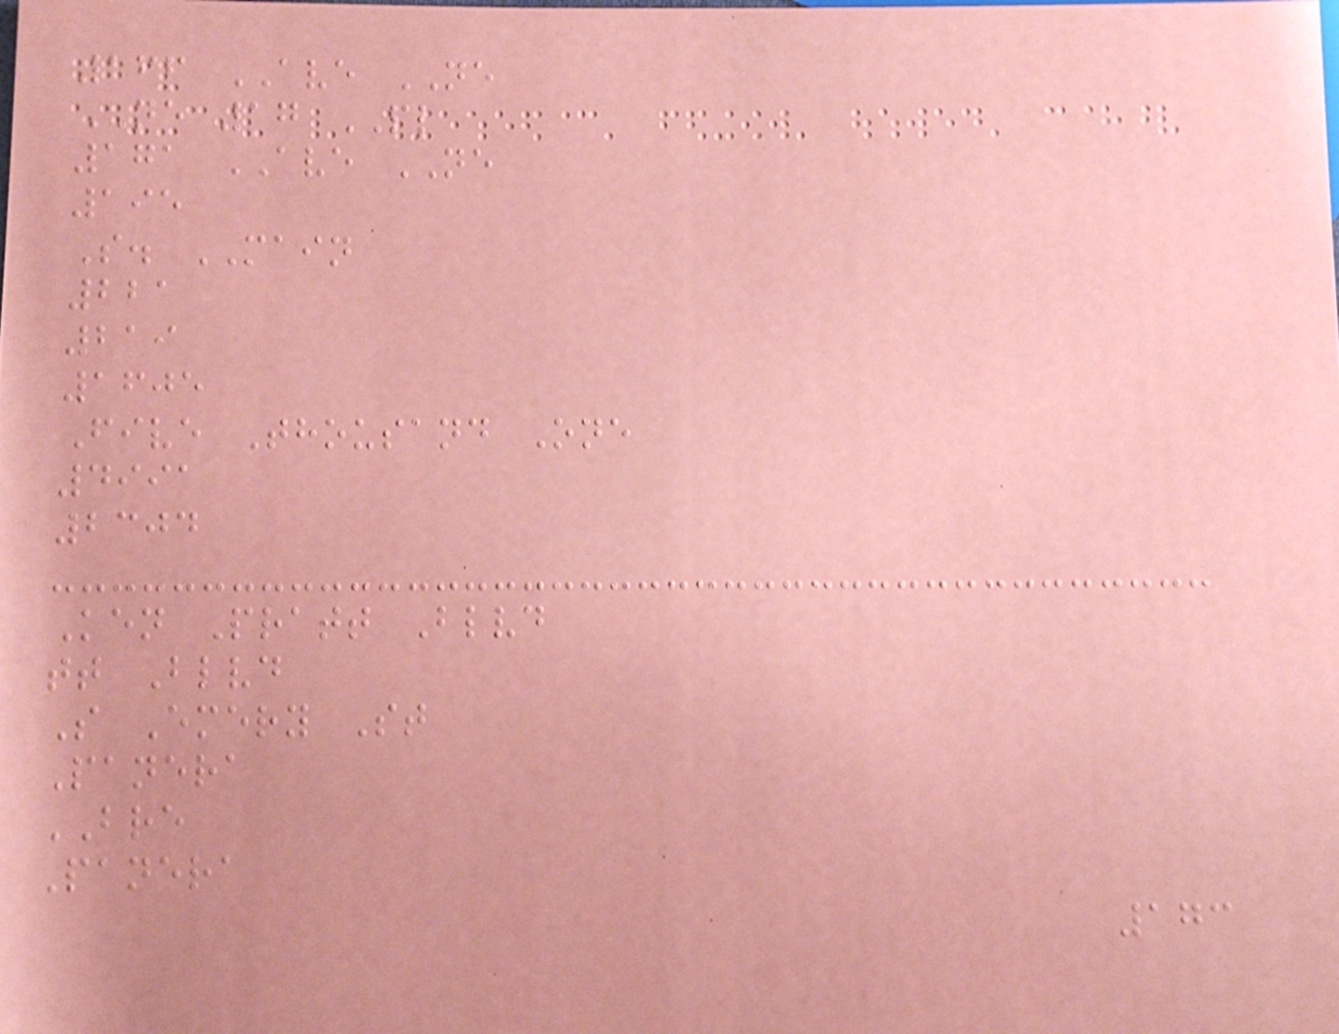166 AVE NE
NE 17 PL
171 AVE NE
195
S. MAIN
221
219
1605
Five Thousand One
4991
2304
Ken Pratt Blvd
tt Blvd
S Emery St
Panera
BRE
Panera
173
